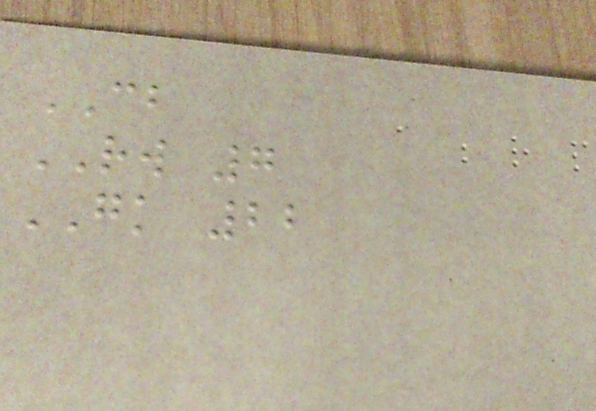CB
RW 7
GK 22
